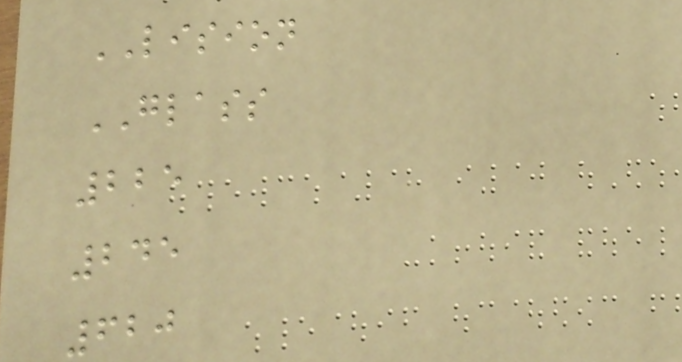LISION
GLASS
225
245
620
